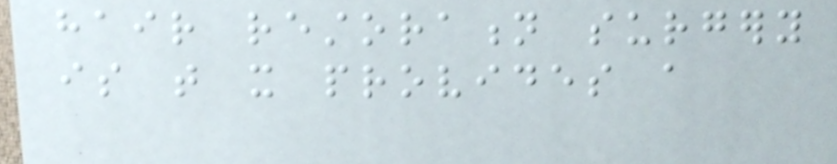hair restoration surgery
is that it provides a
